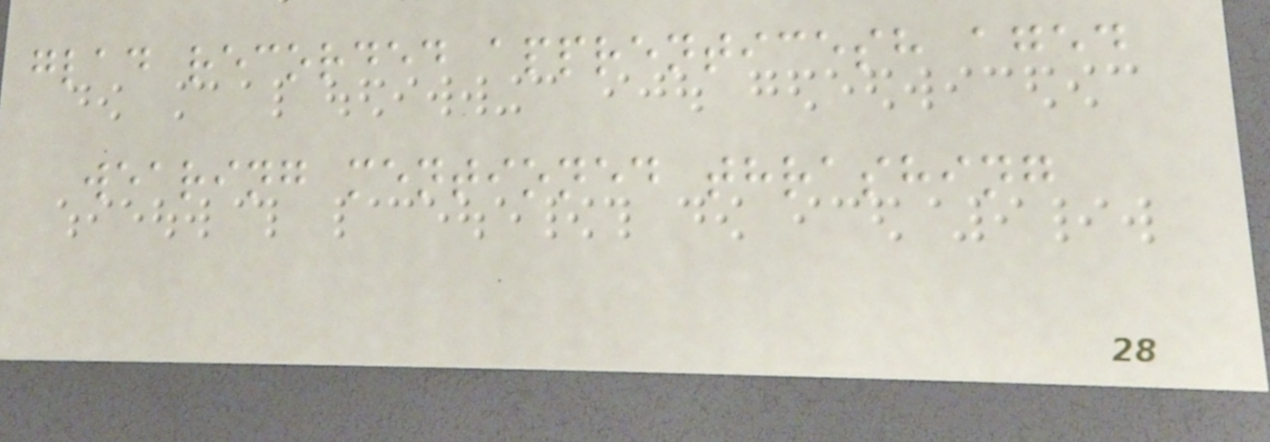glad recorded apprenticesh aged
wearing mentioned thrashing
